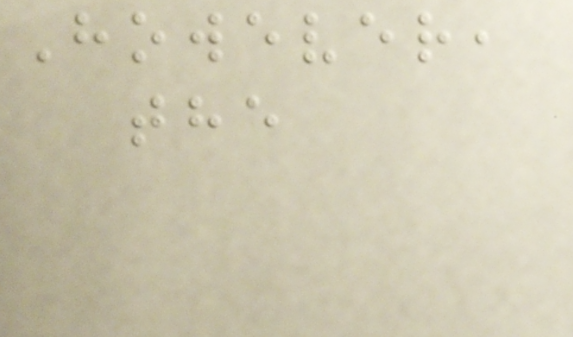However,
the
